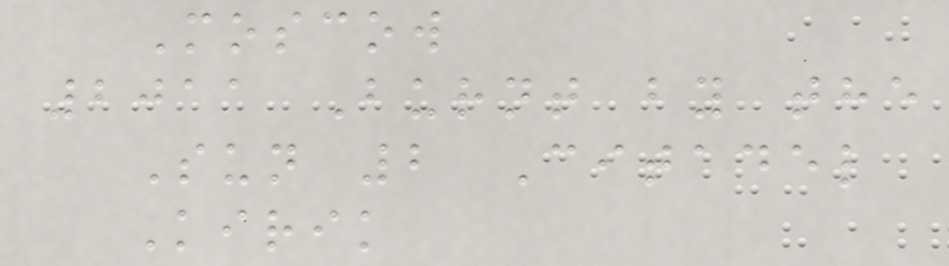Moscow
2011 Burnt by the
Sun 2 Citadel
Kirik
